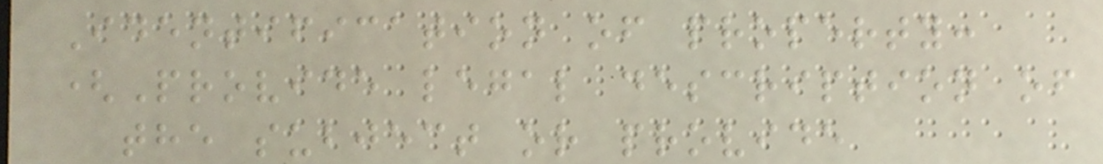Identification of property:
(Provide legal description of
the subject or provide
